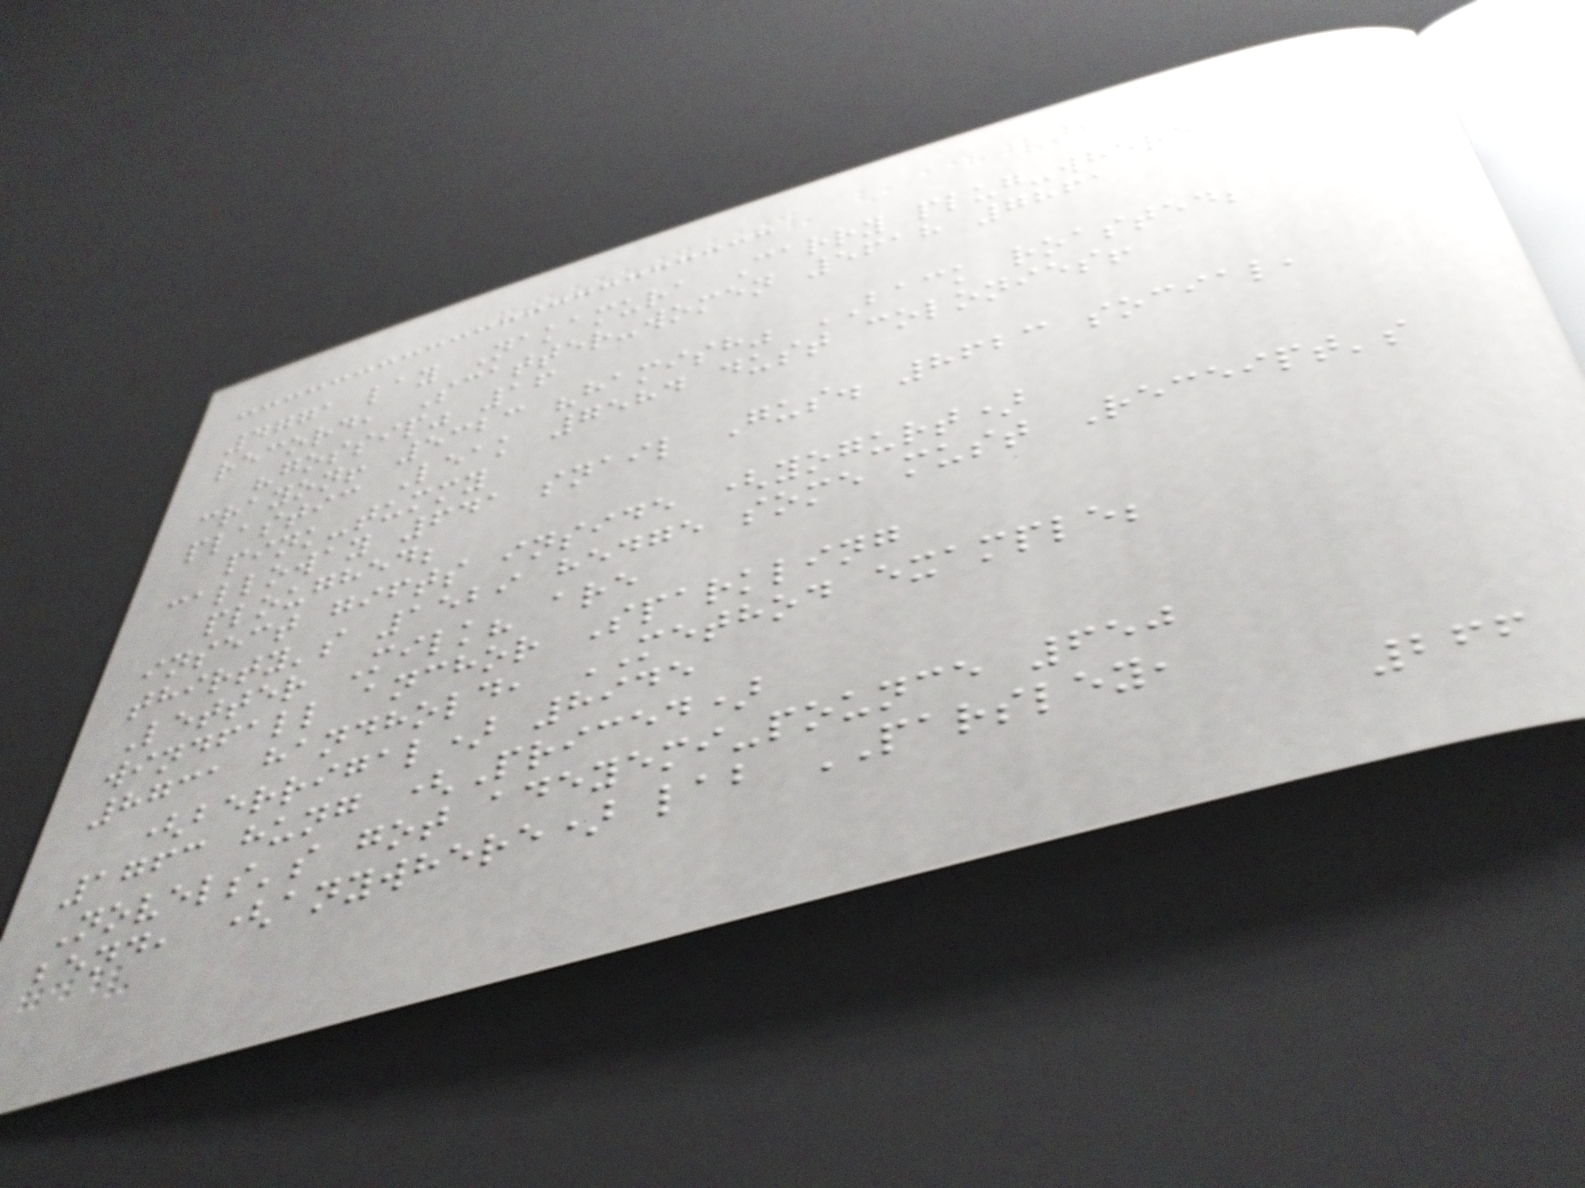4771 lay Nakamura Carry plug-where
record, Scatter-women 5618 7861
"gossip" 16
crayon! 5323 "hamish" BACK roasted;
plastic Leak 7584 dust colonies!
pink-tummy
calloway 641 snail Gus. 8623 social,
ploughed;
insect gifts inside (yogurt)
thirty's 1529 hedge some must Receipt's
Letter Milk? are
windfall anchor Sparkling
8731 handhold, METHOD example;
(berrigal) 8945
1763 hung (Priced)
Novels's got adeyemi-pounce 650
bend, (anywhere) lab PARSLEY,
266
